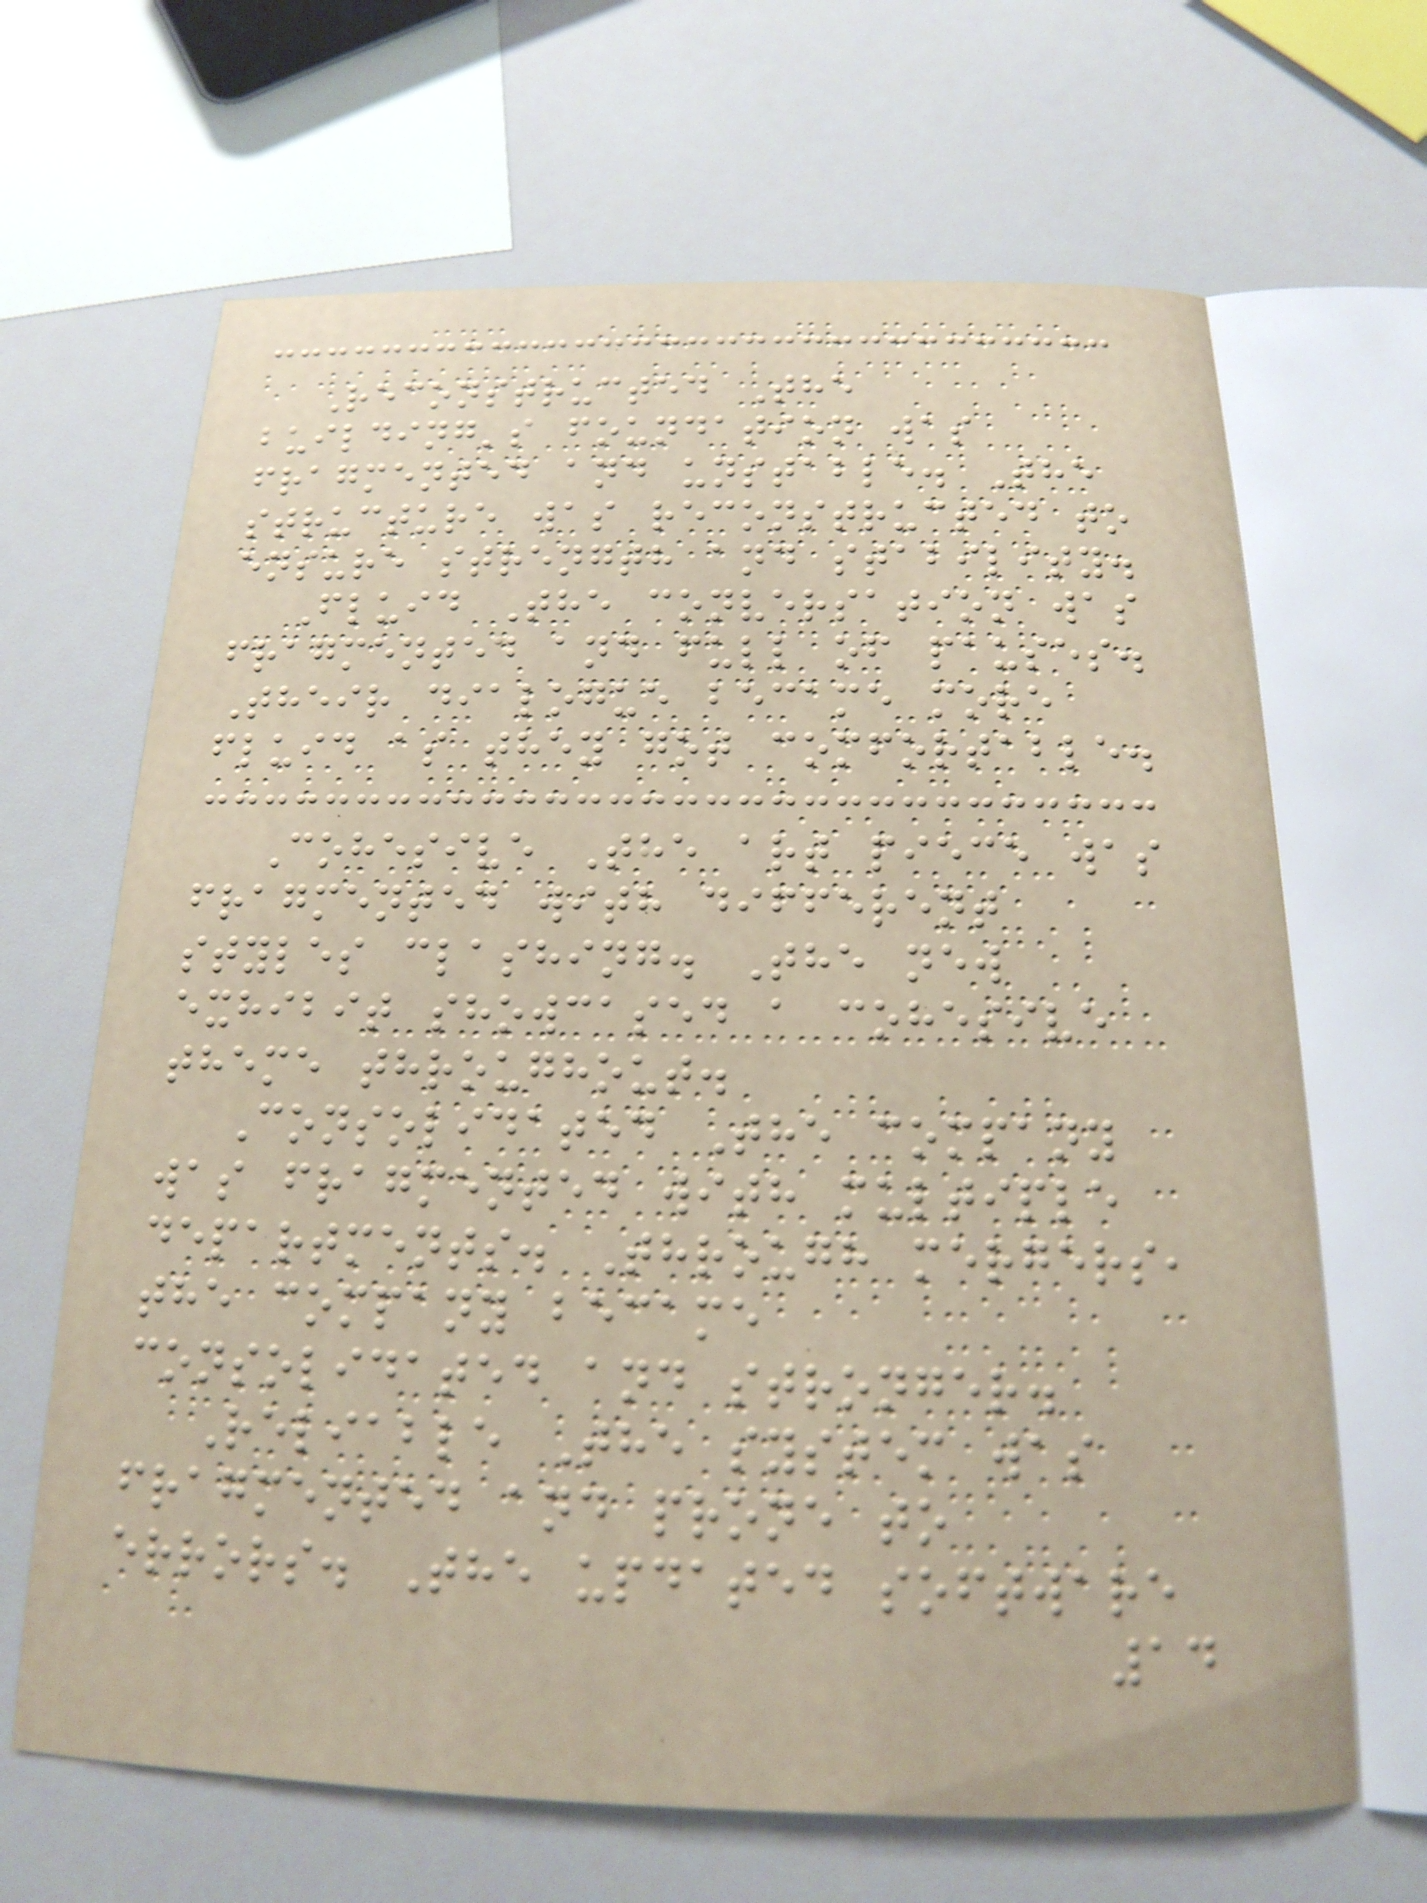Reconstructed The
building's foundation was
fragmented and unstable. The
structure was reconstructed to
ensure strength and stability.
Fluid The conversation was
fragmented and full of pauses.
Their dialogue became more
fluid as they got comfortable.
Cohesive The art piece was
fragmented with different
styles clashing. The new
exhibit showcased a cohesive
theme throughout.
Consolidated The company
was fragmented with multiple
departments. Through mergers,
the company became
consolidated and stronger.
Reliable The system was
fragmented and prone to
errors. The updated software
14
